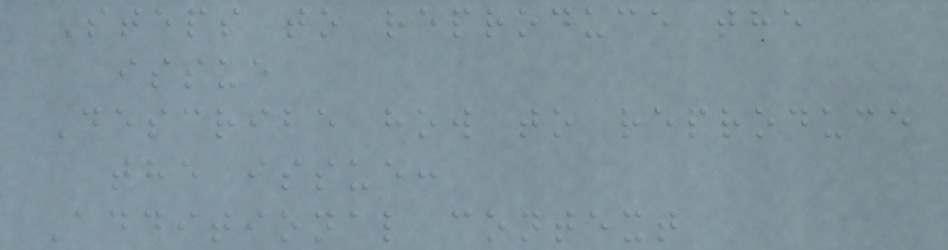Steps to reproduce the
issue
Describe how to reproduce
the issue:
Additional context
